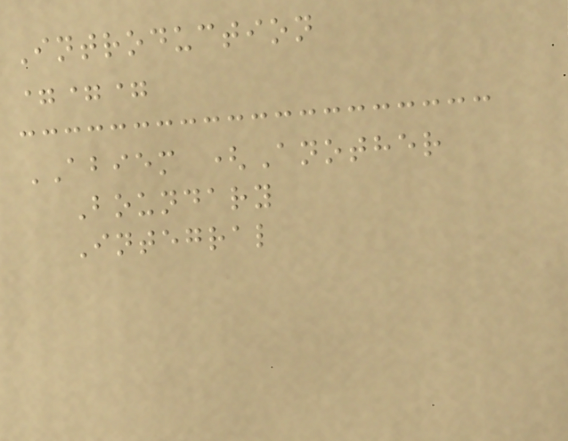Introduction
===
ABIEM (Another
Boundary
Integral
